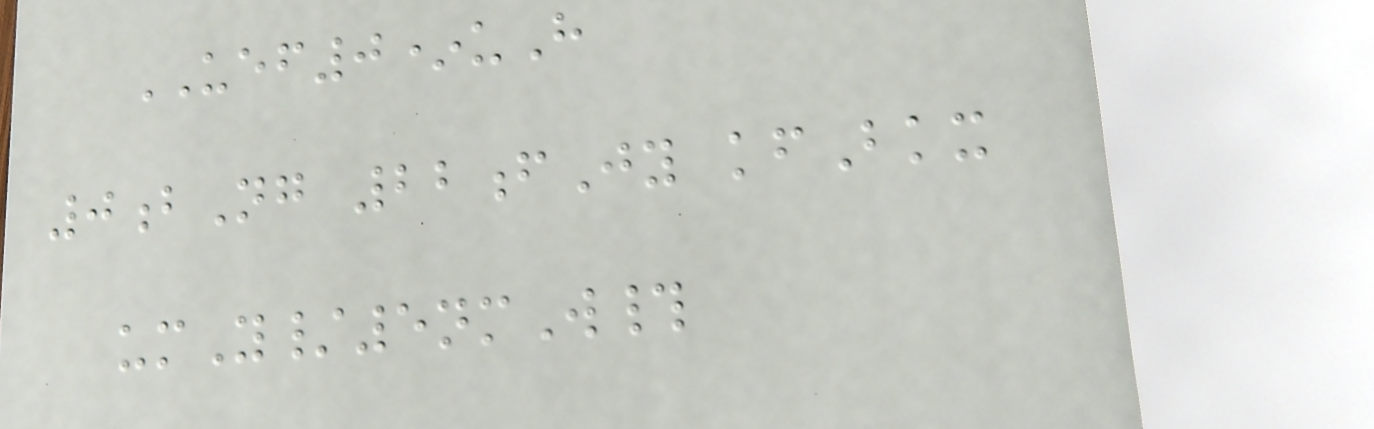UEF0*uH
0bNg 22fJy kfBkx
umY/5nmW#
